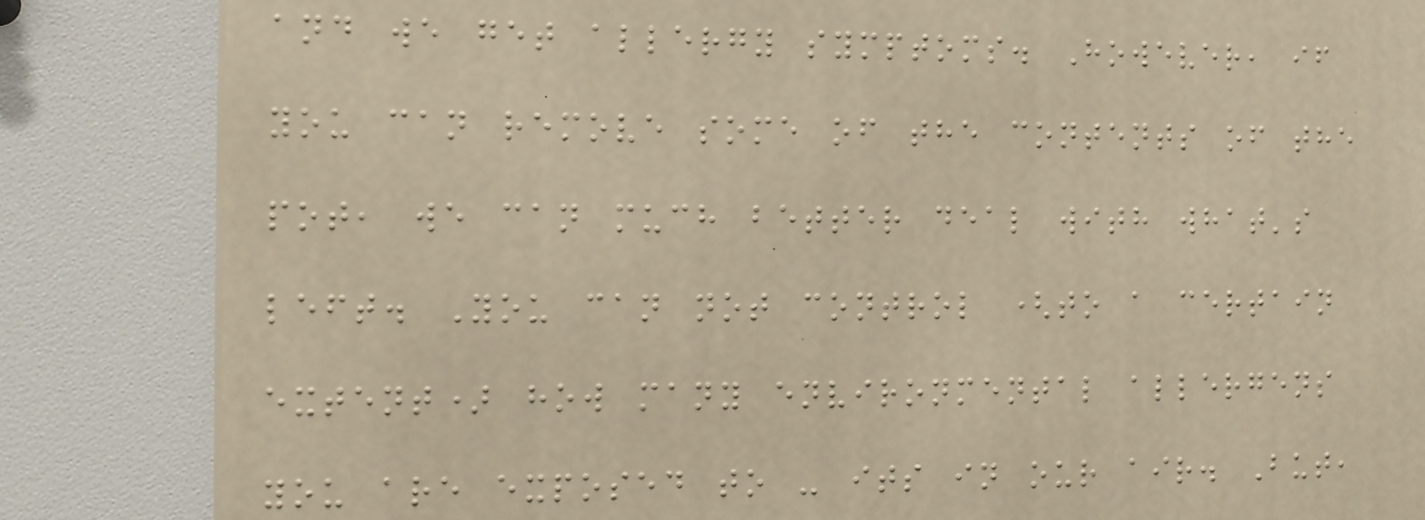and we get allergy symptoms. However, if
you can remove some of the contents of the
pot, we can much better deal with what's
left. You can not control (to a certain
extent) how many environmental allergens
you are exposed to - its in our air. But,
